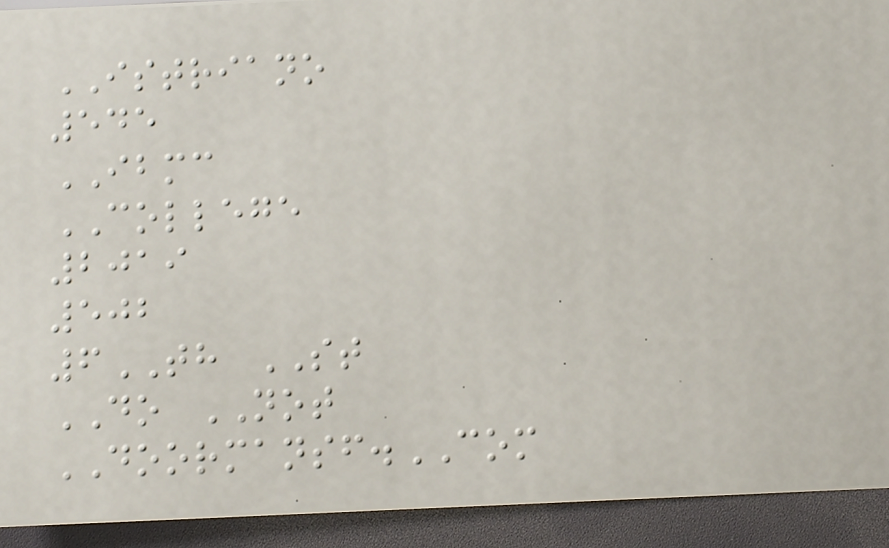ISTRIANO
545
IBMC
COLLEGE
2019
502
6TH ST
DO NOT
DOORMANSF.COM
